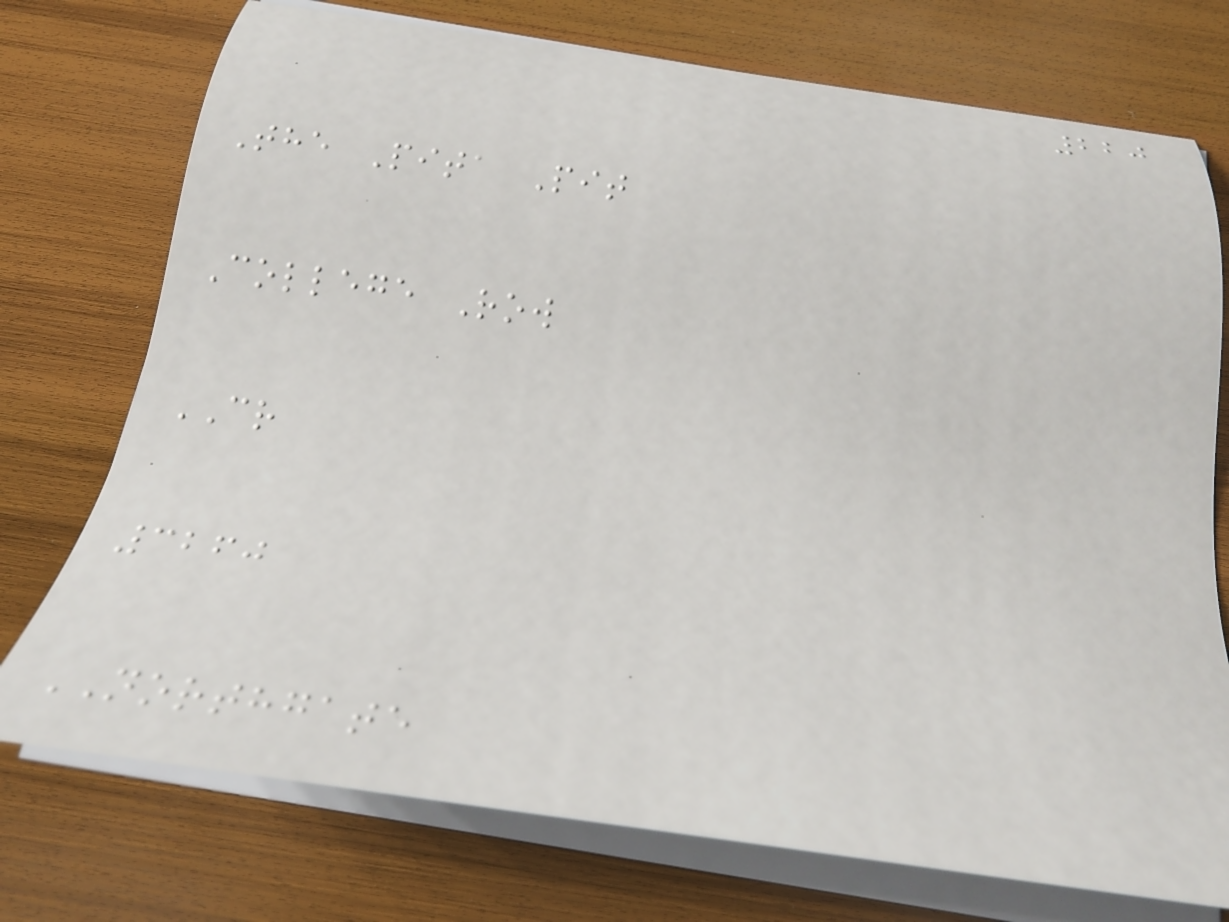220
The Pita Pit
College Row
CR
3260
NORTHGATE
